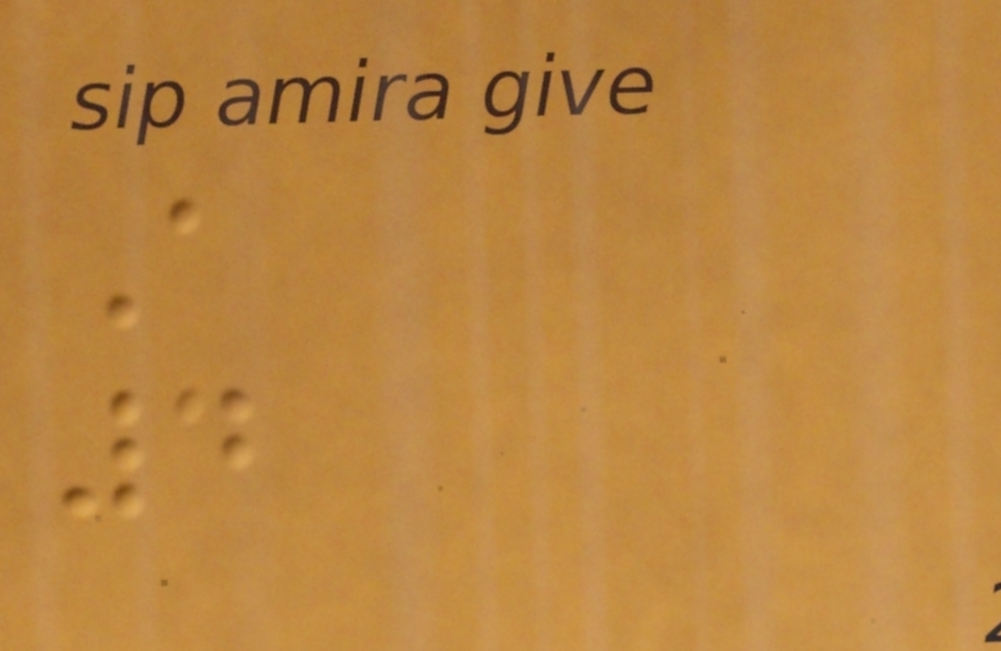A
4
